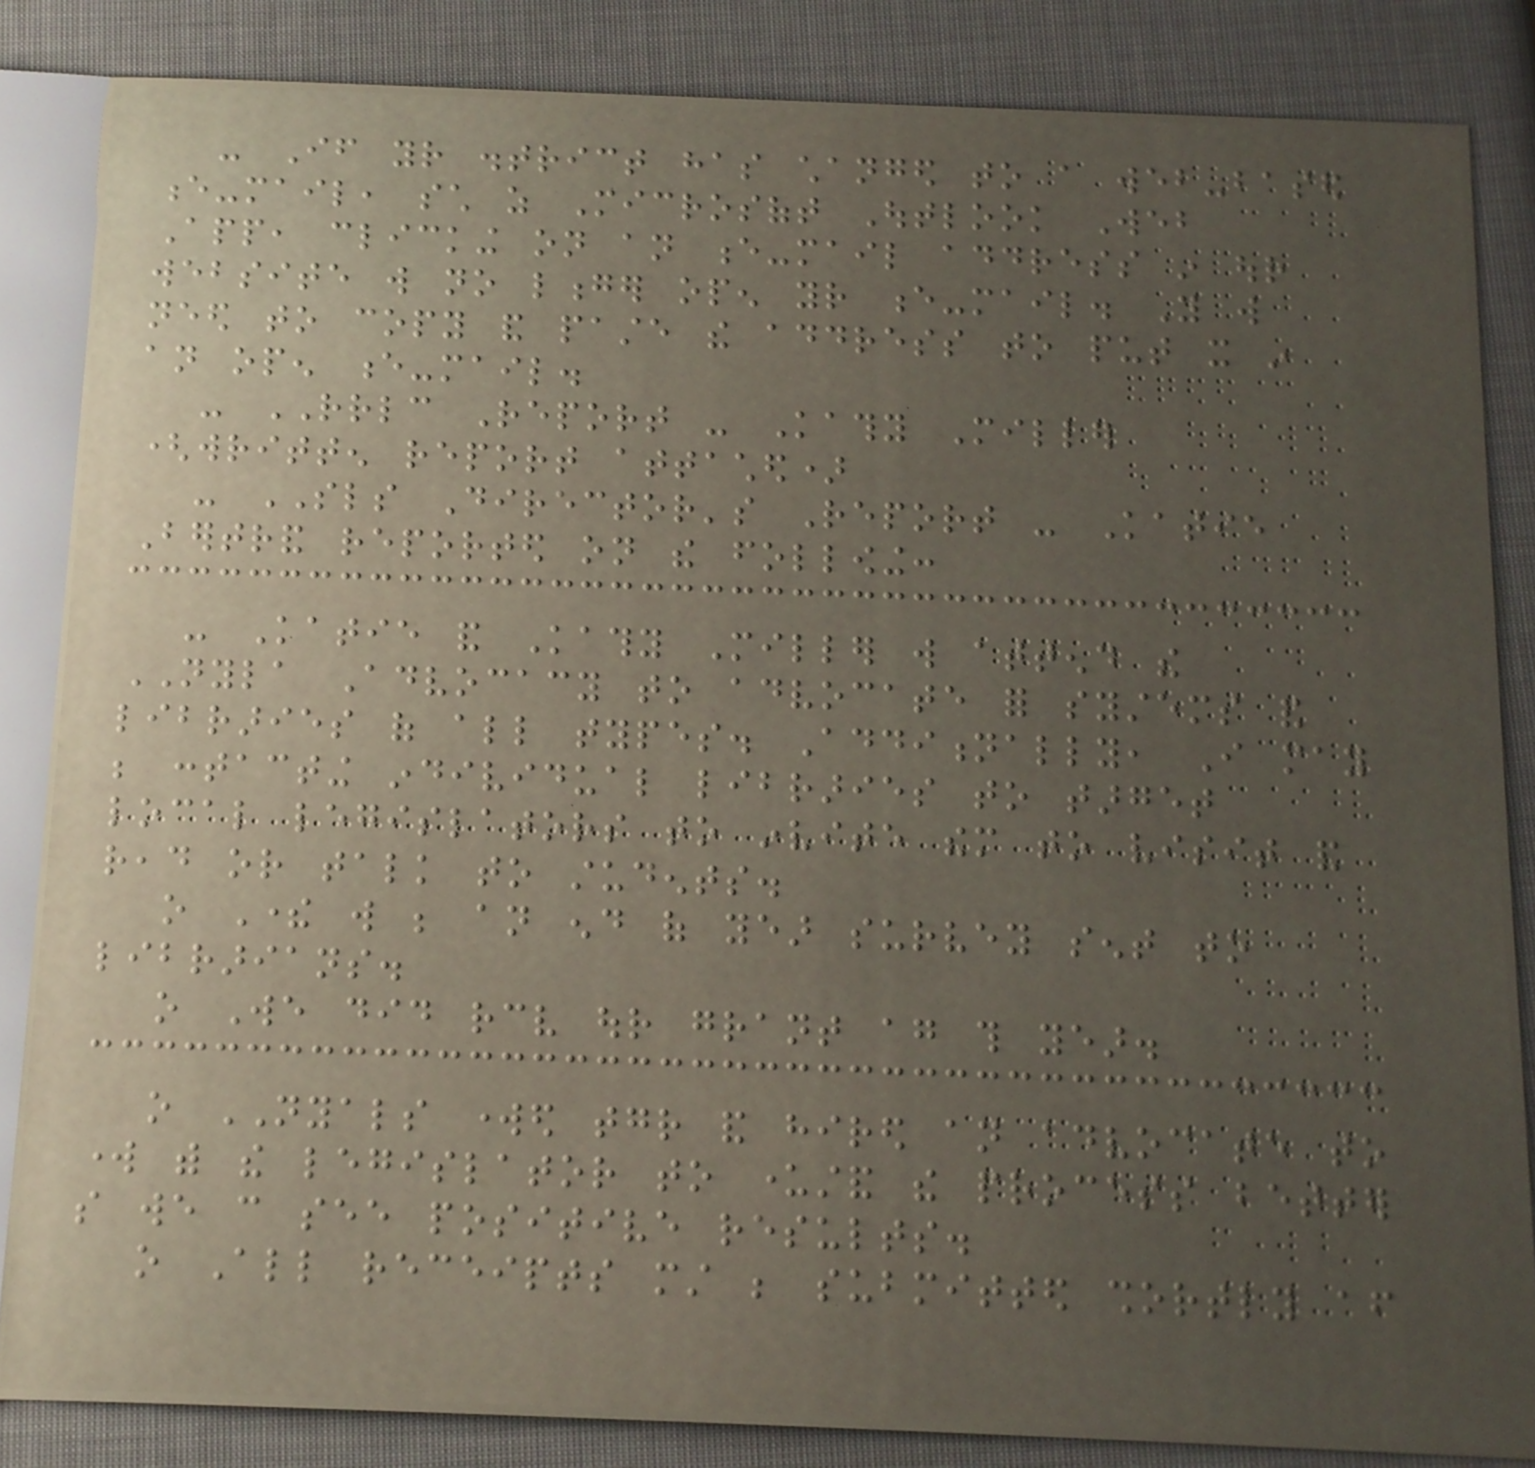- If your district has changed to a web-based
e-mail, such as Microsoft Outlook Web
App, clicking on an e-mail address in our
website will no longer open your e-mail. You will
need to copy and paste the address to put it in
an open e-mail.
- RRLC Report - Kathy Miller
(written report attached)
- SLS Director's Report - Katie
Bertrand reported on the following:
- Katie and Kathy Miller will attend the
NYLA Advocacy to advocate for systems and
libraries of all types. Additionally, I may
be contacting individual libraries to target
local legislators to invite them to visit and
read or talk to students.
o There will be an end of year survey sent to
librarians.
o We did receive our grant again this year.
o NYALS worked together and hired an advocate to
work with the legislator to understand the process better
so we can see positive results.
o All receipts must be submitted shortly after
